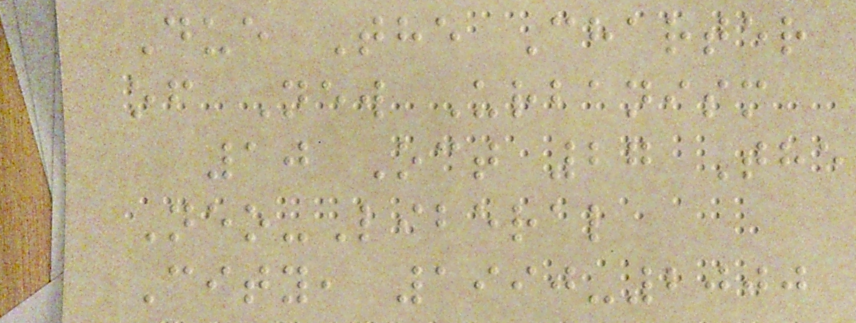Due The Charter
of New Urbanism
10 Oct 27 The
Neo-Liberal
City, 1990-2000
